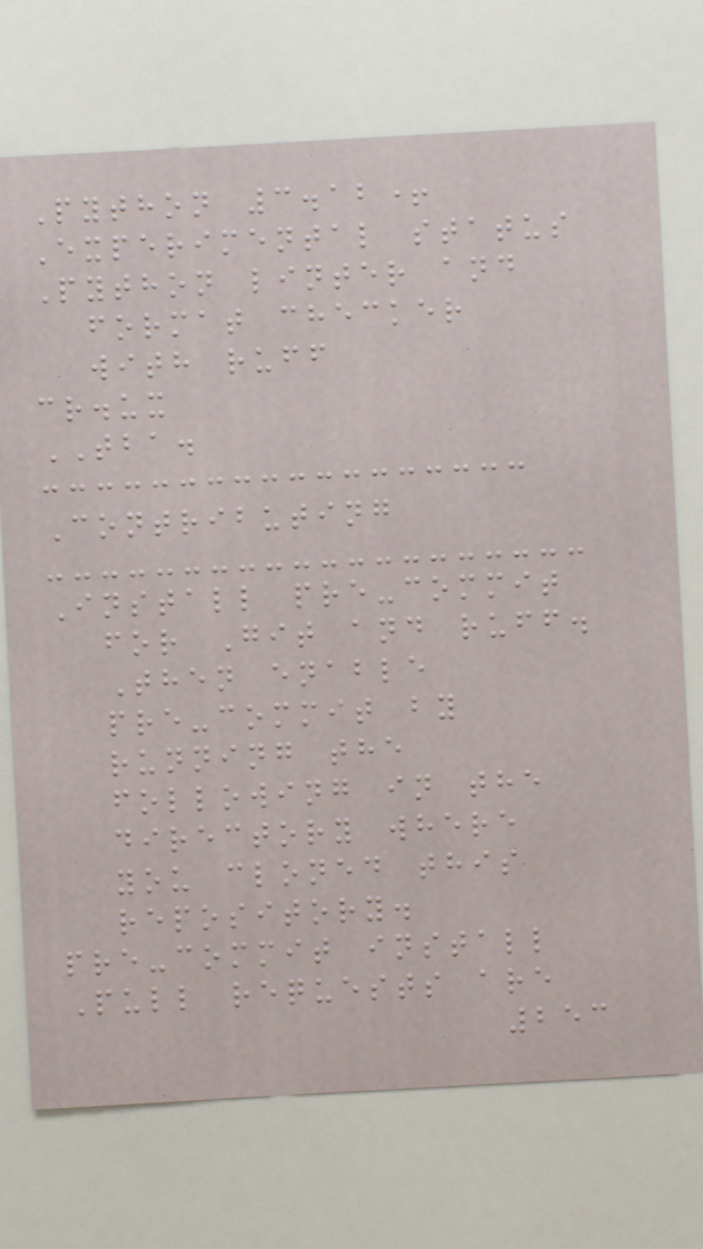Python 3.12+
Experimental status
Python linter and
format checker
with ruff
cr.ux
TBA.
Contributing
Install pre-commit
for Git and ruff.
Then enable
pre-commit by
running the
following in the
directory where
you cloned this
repository.
pre-commit install
Pull requests are
253
